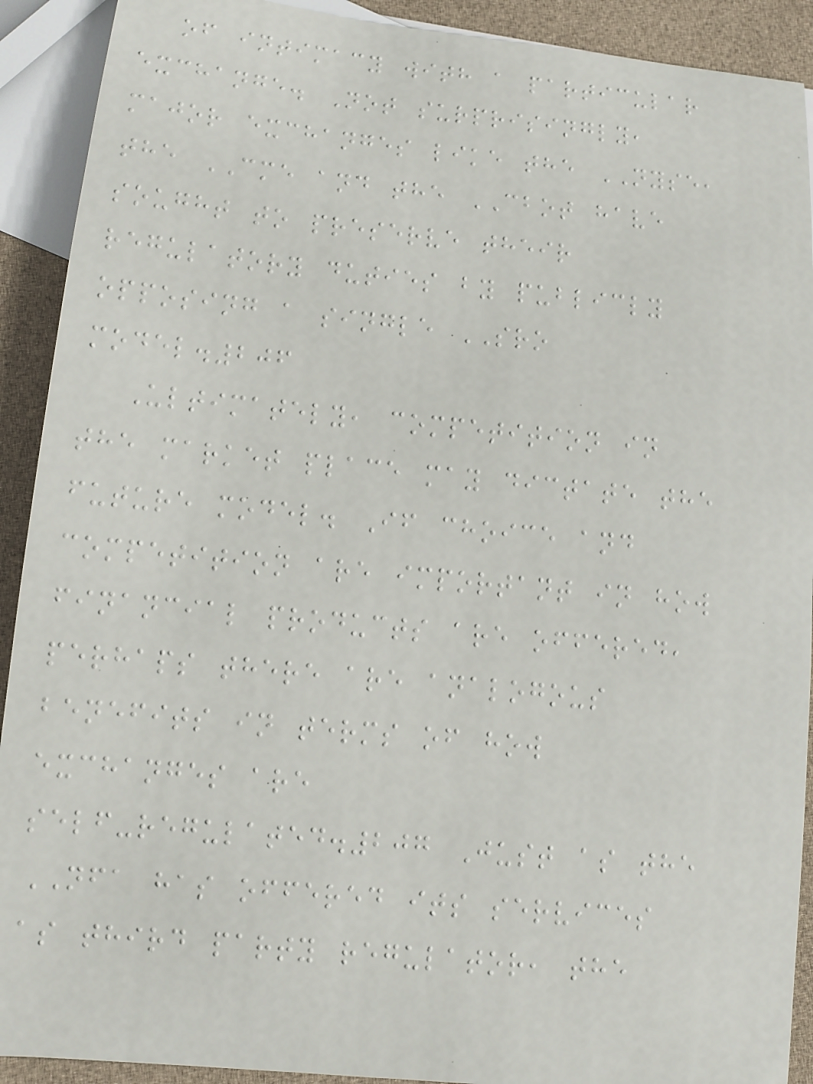of intimacy with a particular
exchange. Not surprisingly,
major exchanges like the NYSE,
the CME and the CBOT have
sought to preserve their
regulatory duties by publicly
opposing a single SRO
model.206
Ultimately, competition in
the market place may dictate the
future model. If choice and
competition are important in how
financial products are offered,
perhaps there are analogous
benefits in terms of how
exchanges are
self-regulated.207 Just as the
NFA has offered its services
as third party regulator, the
